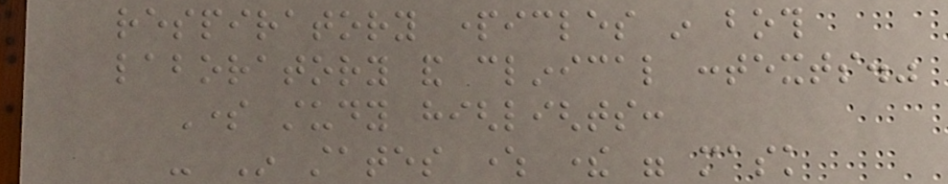respiratory particles in both
laboratory and clinical contexts."
Some study highlights:
- In states where there were mask
